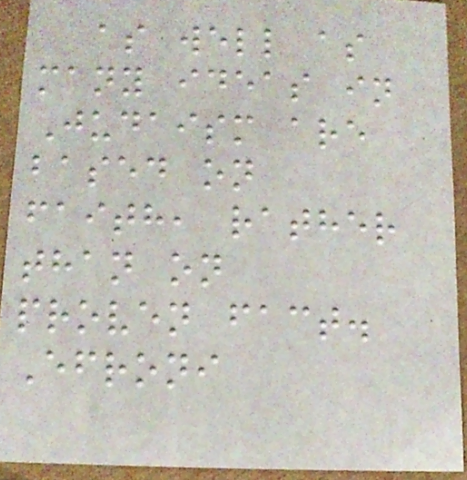as well as
many ideas in
Judaism are
based on
faith, rather
than on
proven fact.
Efroni
